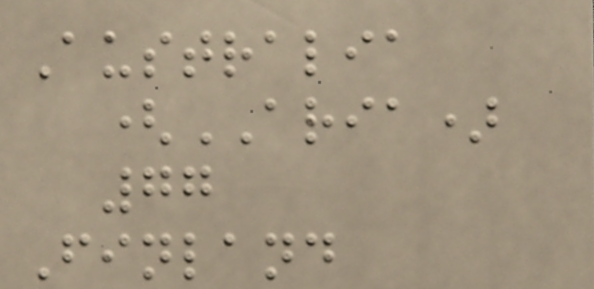Australia
(ARIA)
77
Finland
